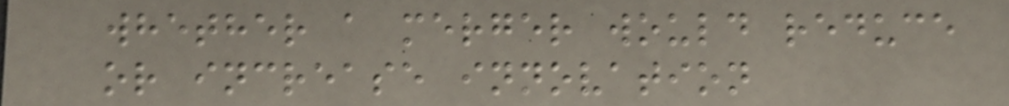whether a merger would reduce
or increase innovation
